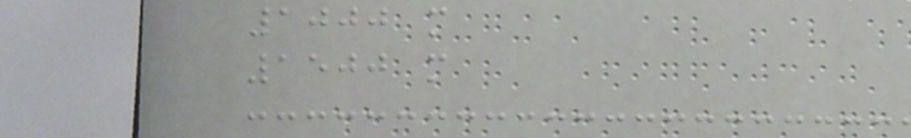1000 m
1500 m
